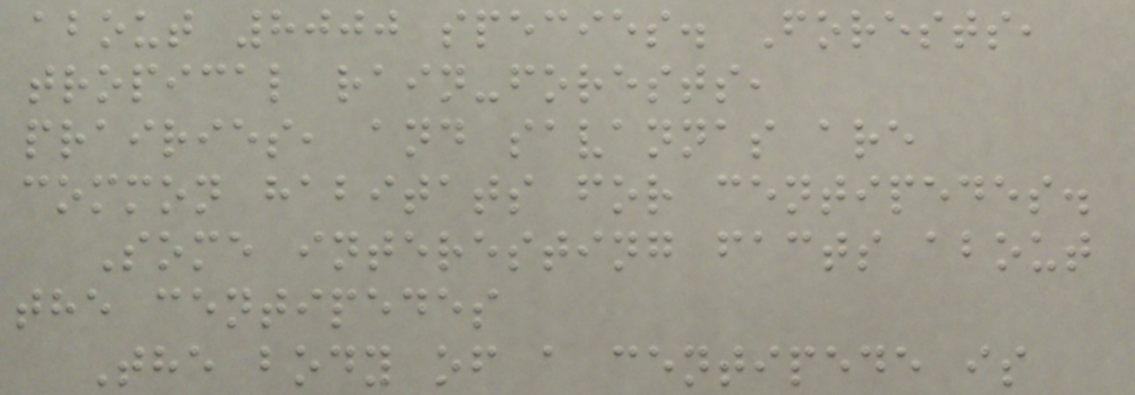about 8000 species. Forests,
tropical rain-forests,
prairies, and savannas are
common habitats for centipedes.
Some interesting facts about
the centipedes
The body of a centipede is
